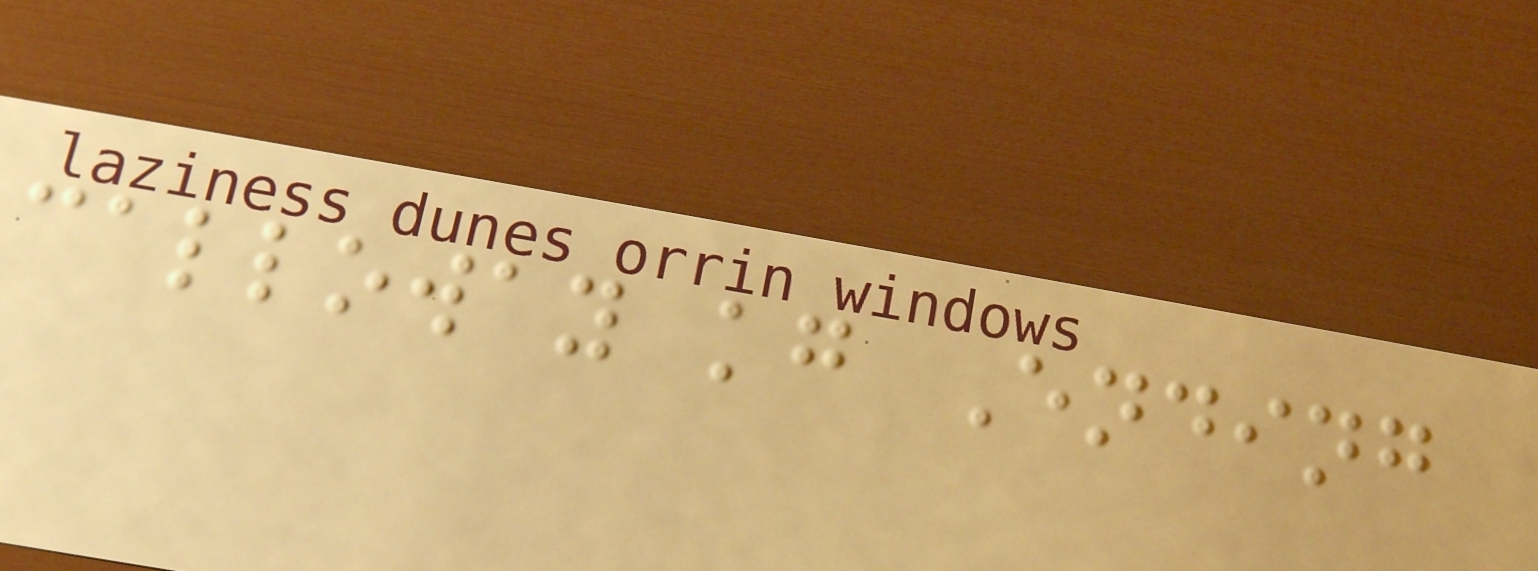calloway kg Ending
